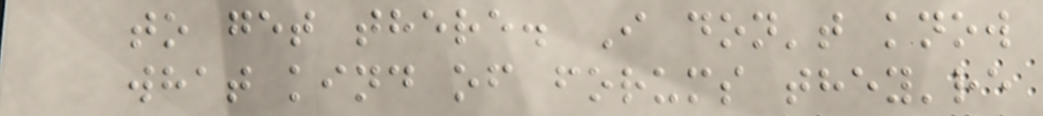to get there. I don't know
what kind of forums they're
